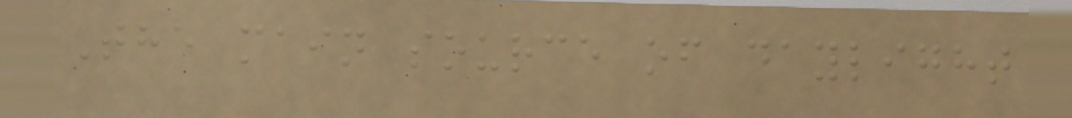The main source of daylight
